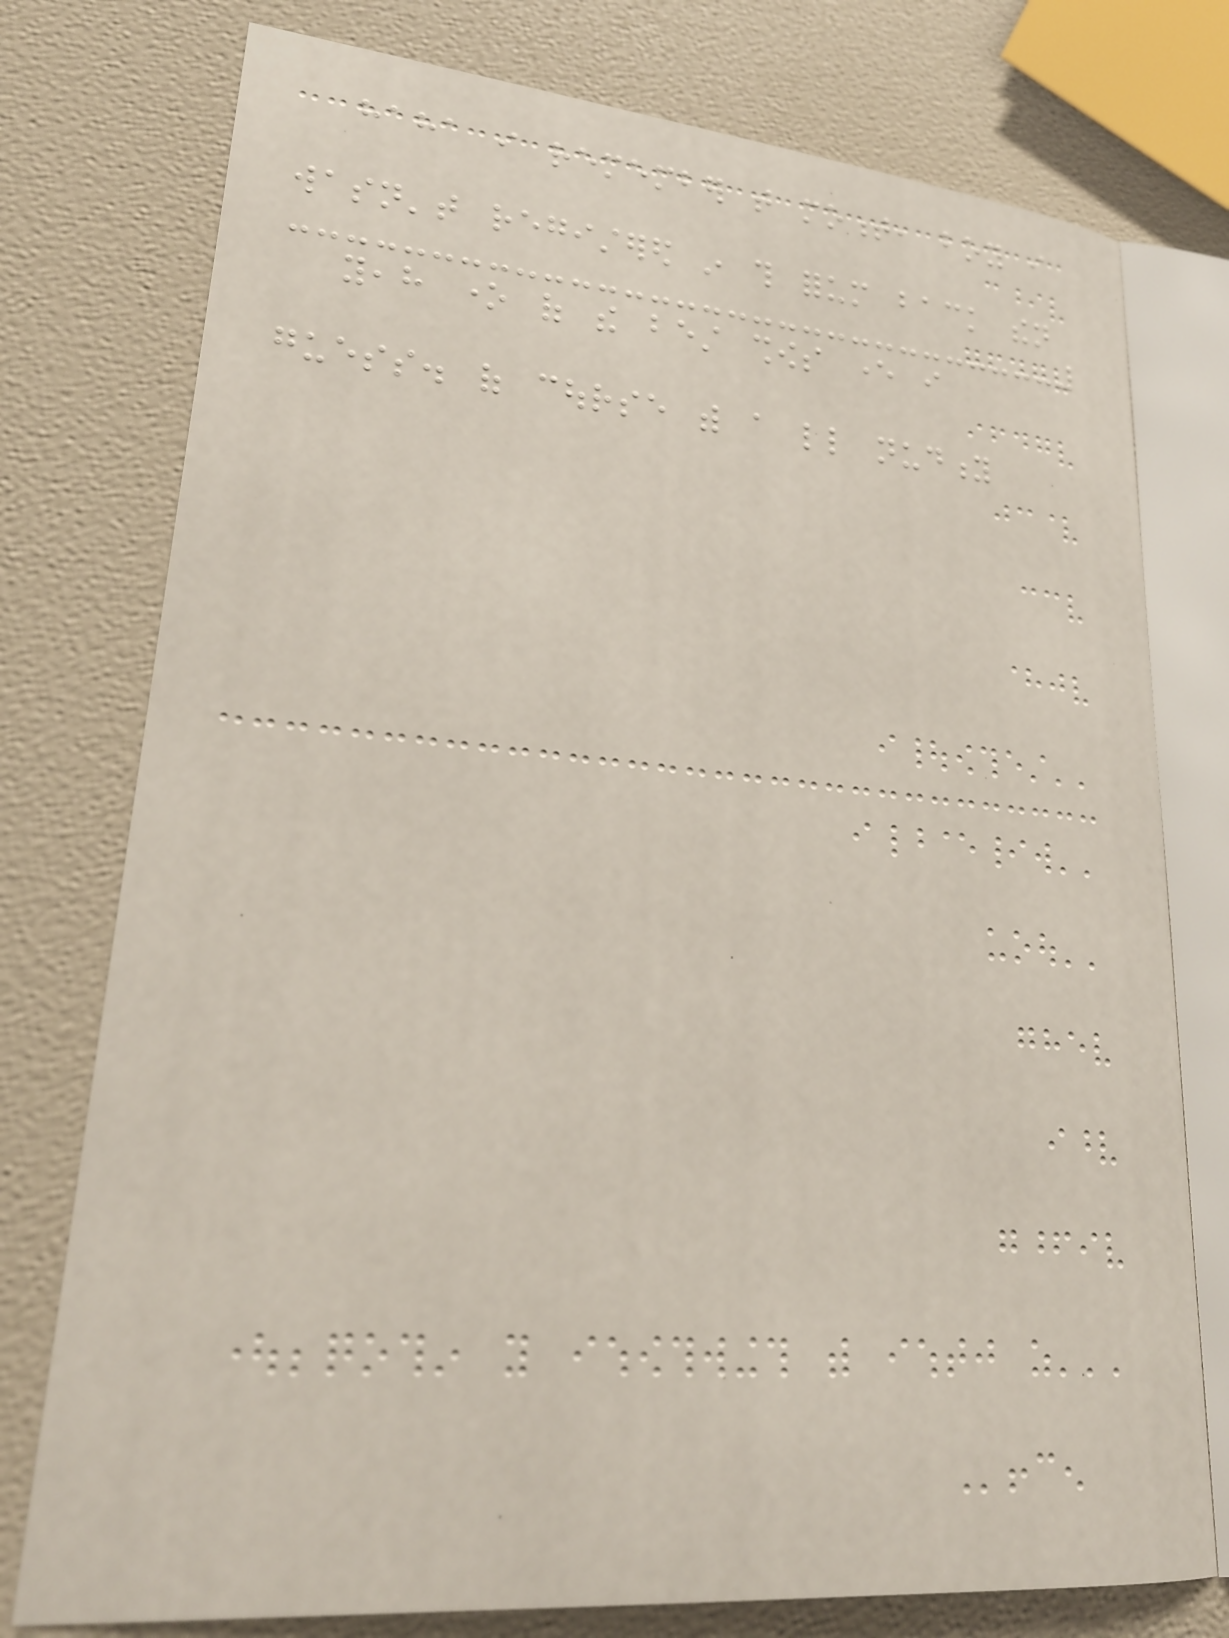haha i remember that moment, boy i
wasn't registered in this forum back then
yeah one of the best shows ever i
guess. of course with a little nudity
